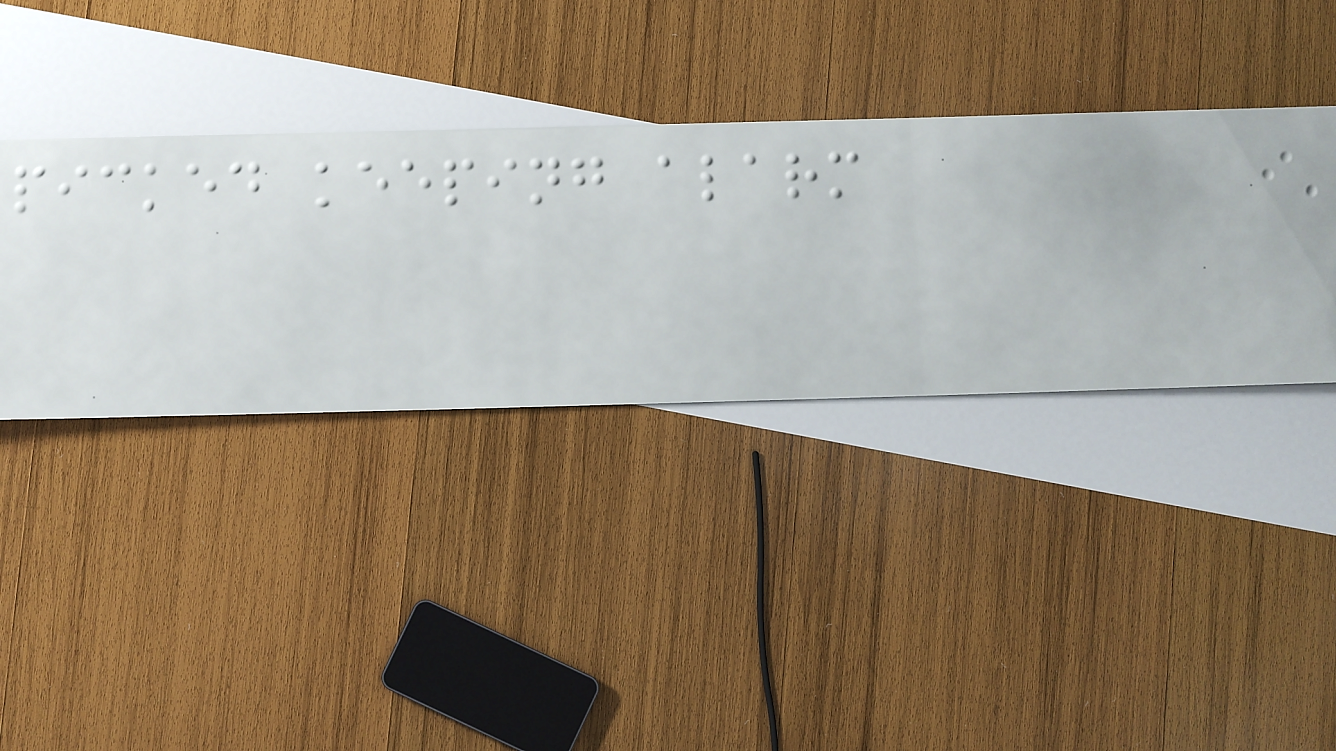picked keeping alarm
